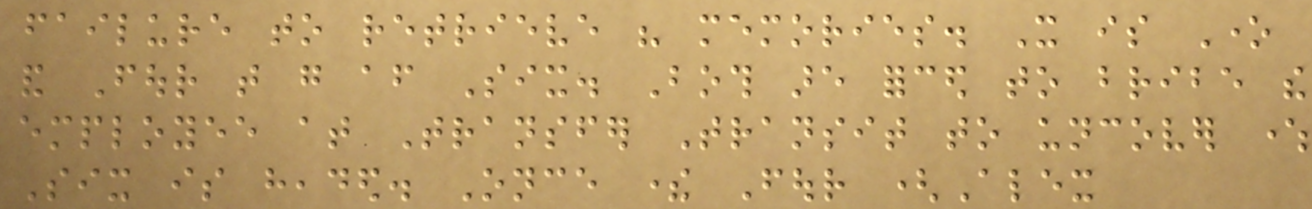failure to retrieve his memories. It is One
and Four that go after Six. Both are forced to bribe the
employee at Transfer Transit to uncover where
Six is headed. Once there Four (Alex
